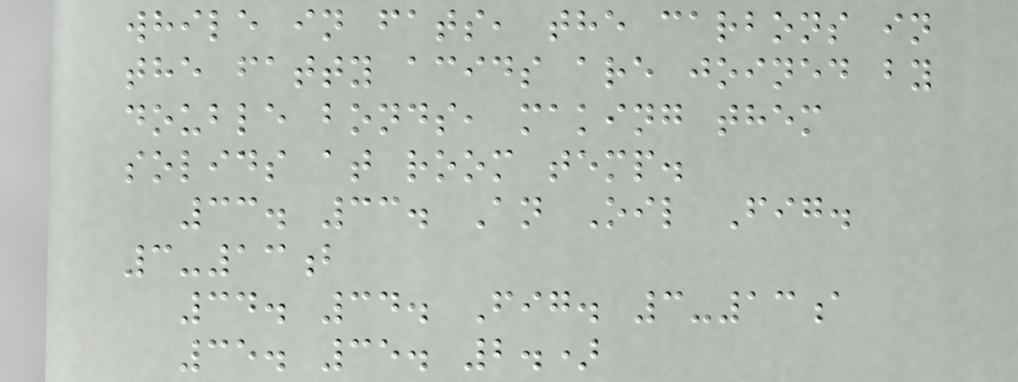while in fats, the carbons in
the fatty acids are joined by
double bonds, making them
solids at room temp.
33. 33. An Oil Fig.
3-13b
34. 34. Fig. 3-13a
35. 35. 2.)
